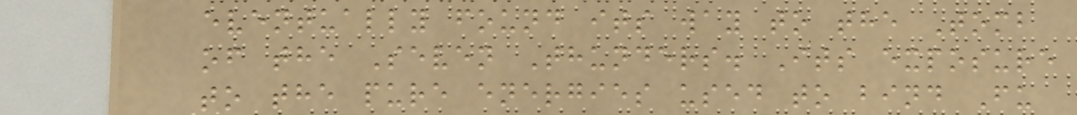eventually found its way to the Tomb
of the Seven Thunders. Its exposure
to the pure energies used to bind Fu
